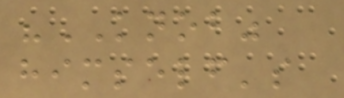"KNOB"
himself's
